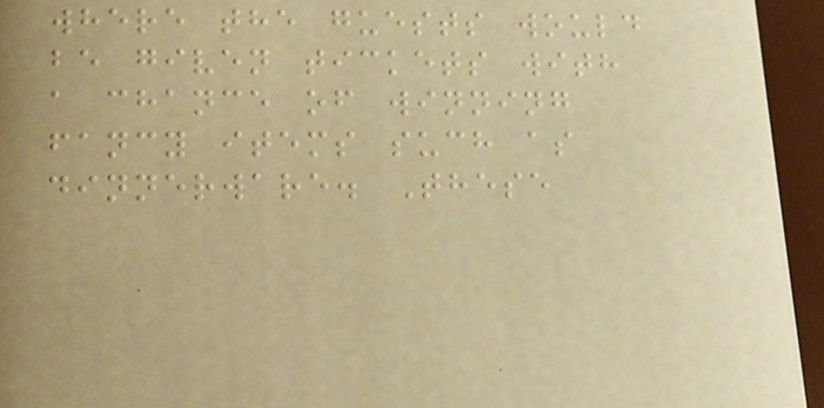where the guests would
be given tickets with
a chance of winning
fancy items such as
dinnerware. These
